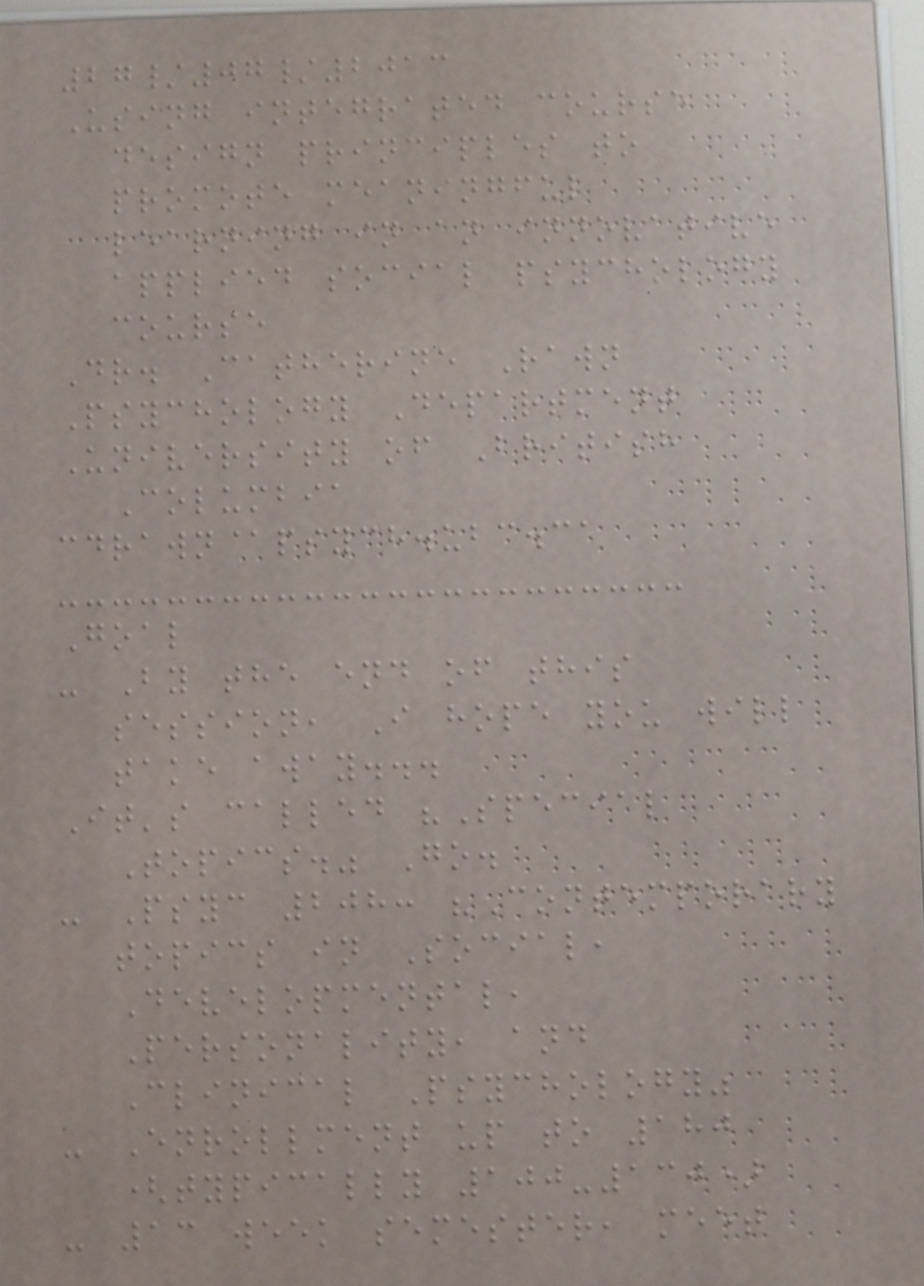27/07/2013
Using integrated course
design principles to
promote meaningful
learning in an innovative
applied social psychology
course
Dr. Catherine Rawn
Psychology Department
University of British
Columbia
cdrawn@psych.ubc.ca
Goal
- By the end of this
session, I hope you will
take away...
It's called "Special
Topics." Go.
- Psyc 208: "Contemporary
topics in Social,
Developmental,
Personality, and
Clinical Psychology"
- Enrollment up to 180
(typically 100-130)
- 13 week semester, meet
